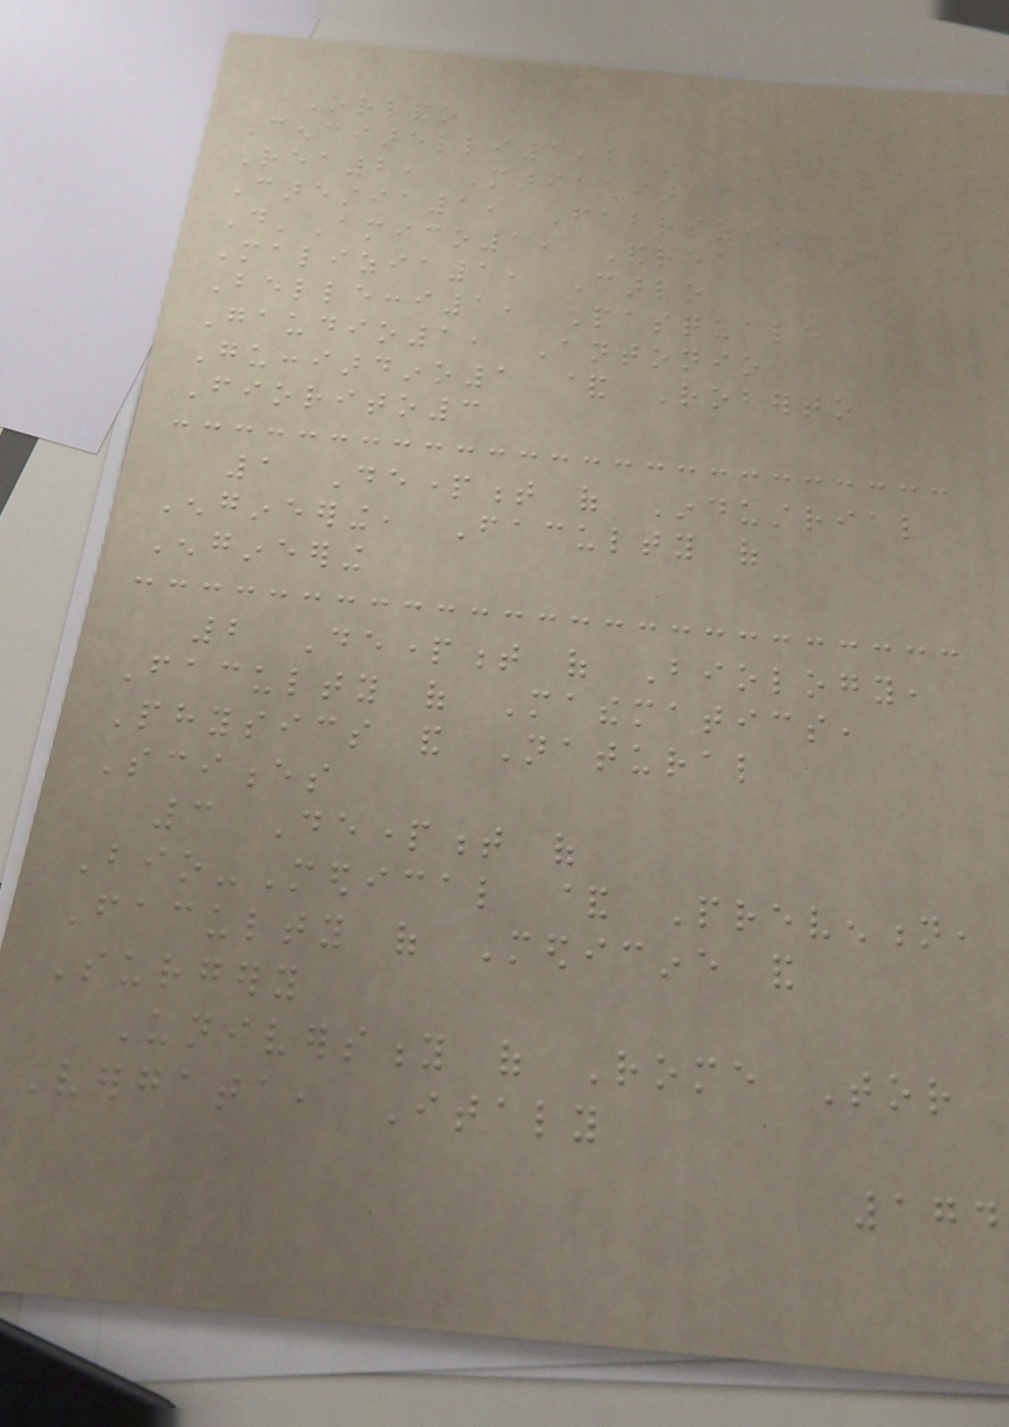Orlando
Cenciarelli1,2*, Silvia
Rea2, Mariachiara
Carestia1, Fabrizio
D'Amico1, Andrea
Malizia1, Carlo
Bellecci1, Pasquale
Gaudio1, Antonio
Gucciardino1 & Roberto
Fiorito3
1 Department of Industrial
Engineering, Faculty of
Engineering
2 Department of Biology,
Faculty of Mathematics,
Physics and Natural
Sciences
3 Department of
Bio-Medical & Prevention,
Faculty of Medicine and
Surgery
University of Rome Tor
Vergata, Italy
174
